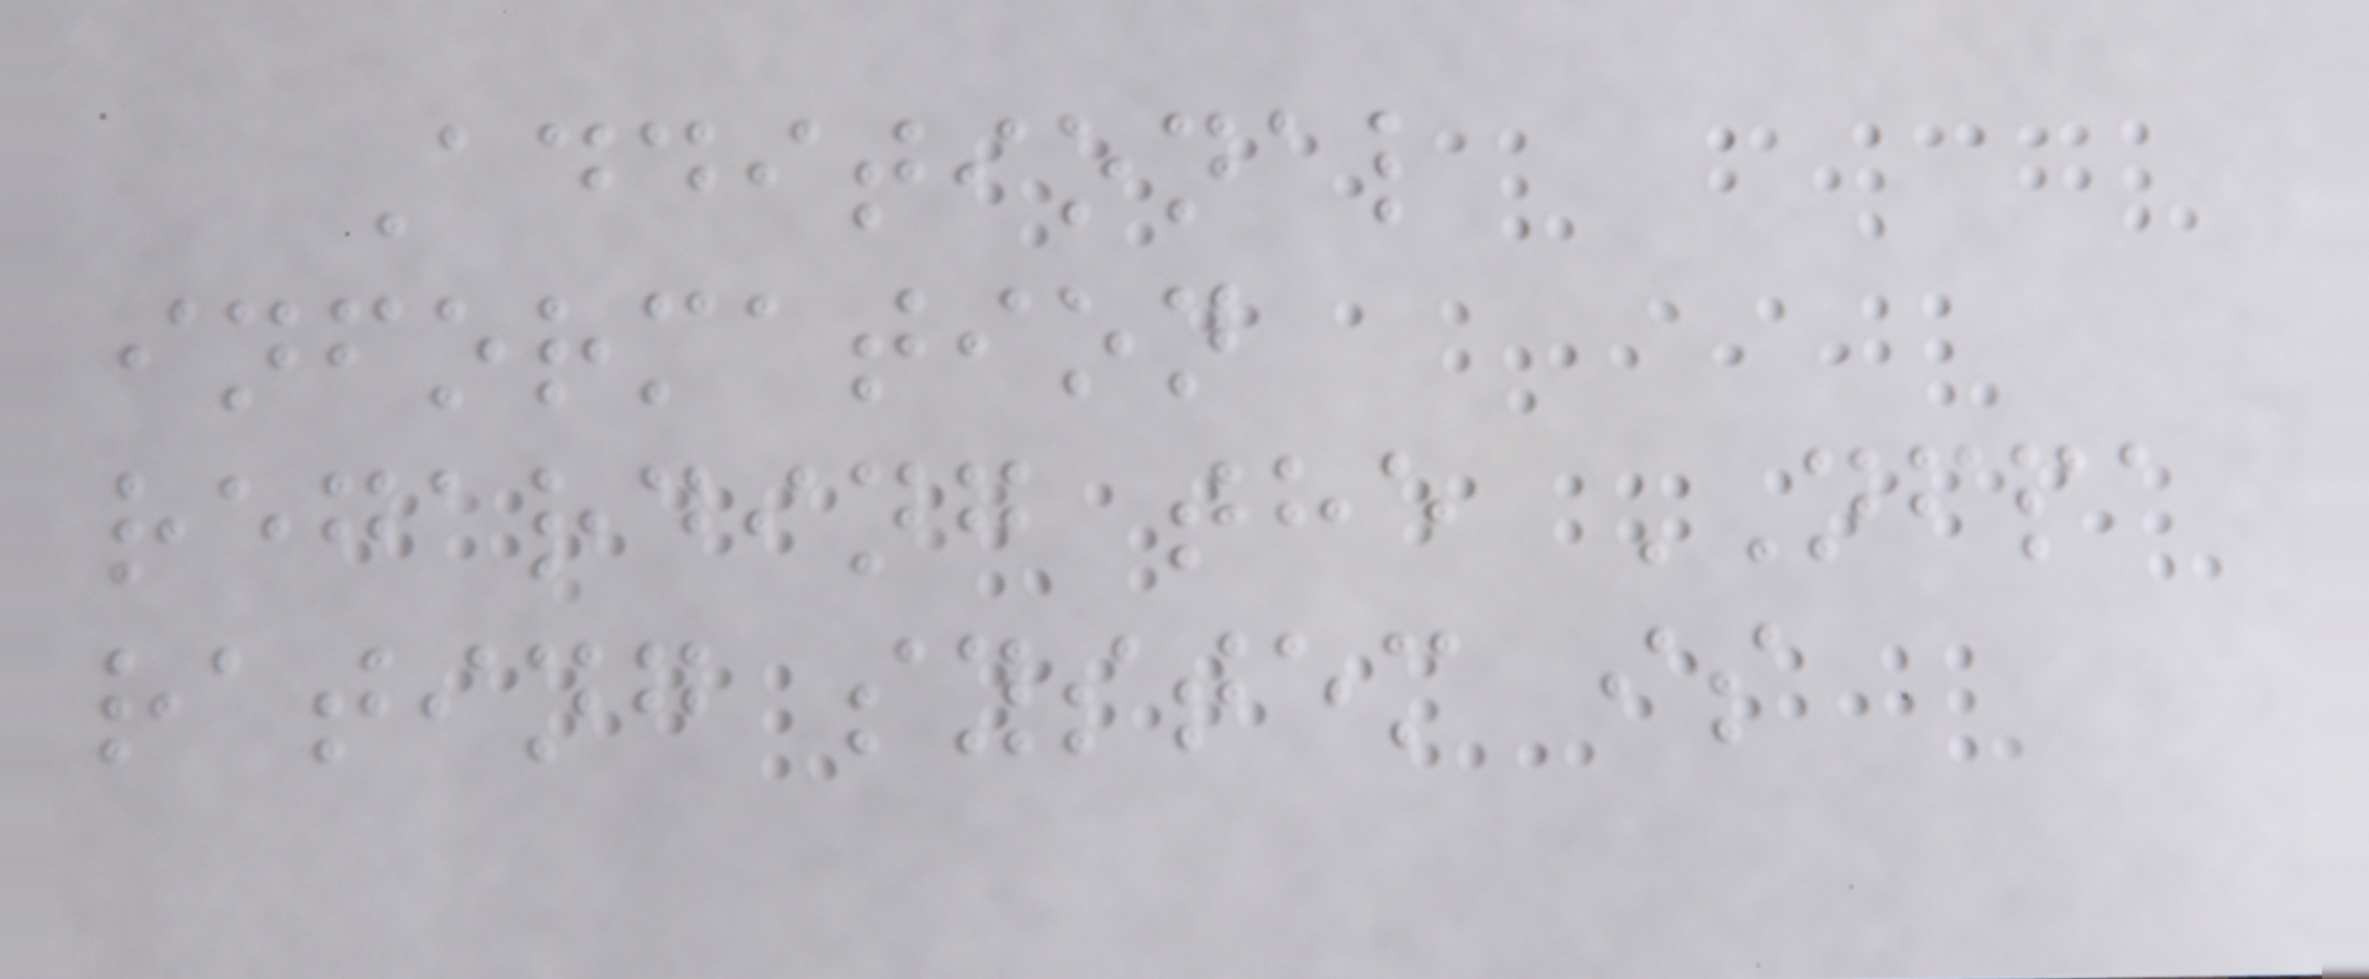Additional
information
regarding the NFPA
rating system is
